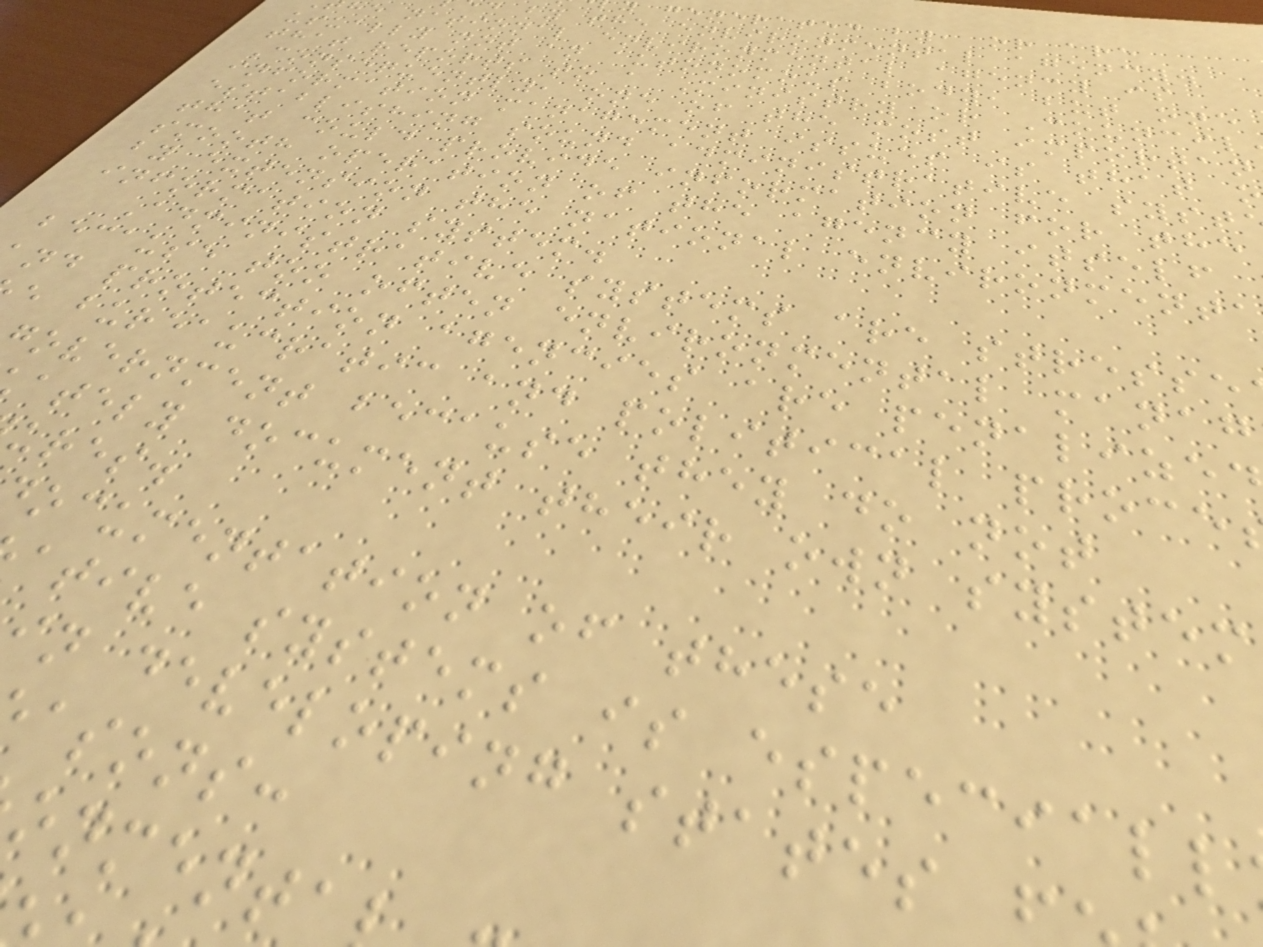generated by, or are
by the environmental agency.
e national environmental agency is
usually not an autonomous body, but one
that reports to a Ministry or Council
Consequently, one of the most importan
information management issues is that o
establishing sound administrative syst
that could provide information for the
smooth operation of the agency itself
by extension the national environment
information system.
Administrative systems are stresse
because too often environmental manag
nd protection agencies are penalize
e bureaucratic and political proce
government because they do not
ately document their own system
ures.
ocumentation of these
ative systems is especiall
in developing states
asons:
